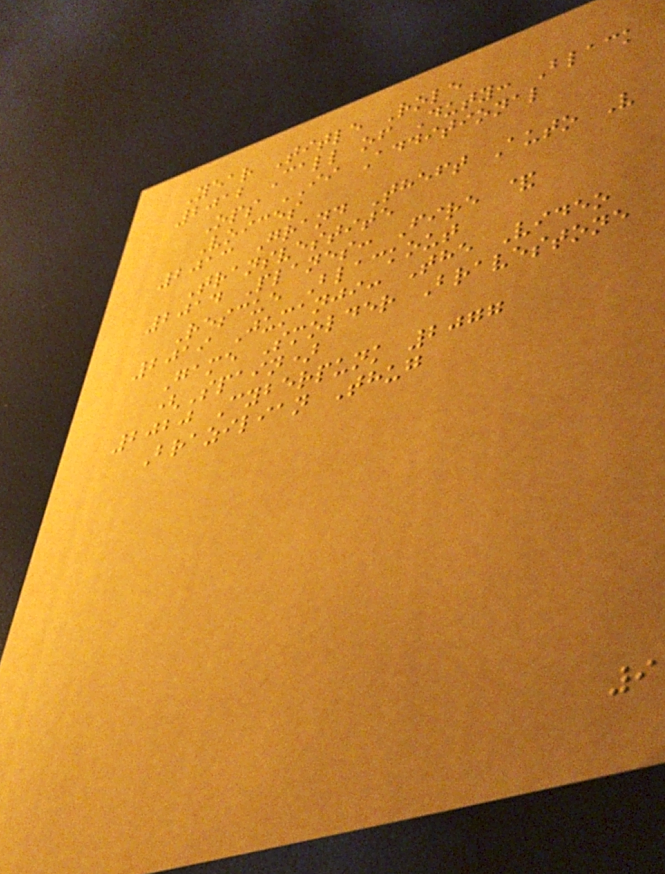Year Title Role
2012 Call of Duty: Black
Ops II Additional
Voices
2013 Grand Theft Auto V
Transvestite
2014 Planes: Fire &
Rescue Blackout
2019 Jumanji: The Video
Game Smolder Bravestone
(Spain)
2020 Cyberpunk 2077
Brazilian Thug
9
